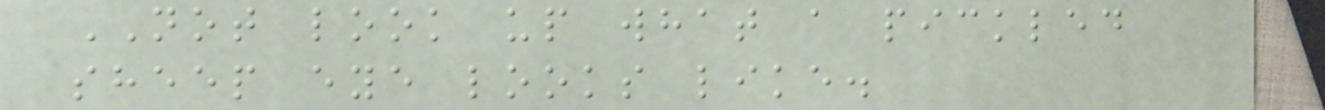NOT look up what a pickled
sheep eye looks like.
